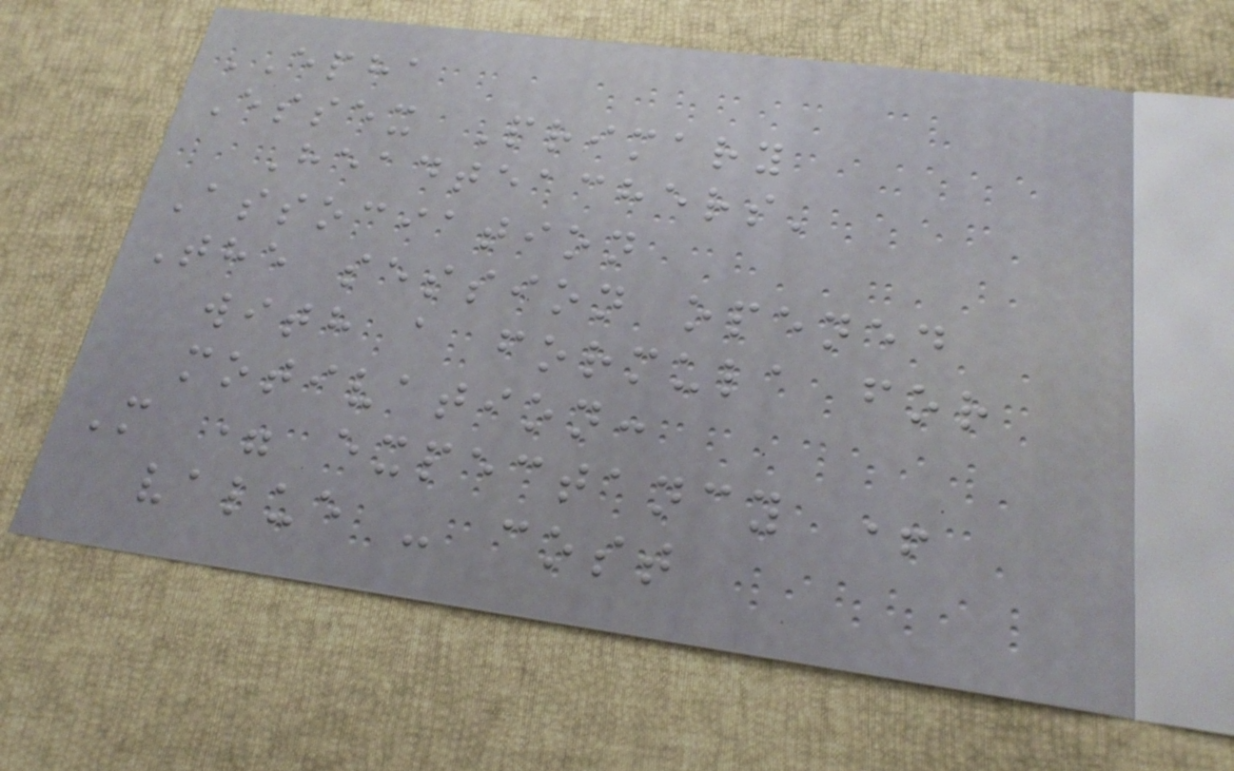EPHA
Essex Primary
Headteachers'
Association
The session opened
with a formula for
motivation:
M = expectancy +
value - cost
